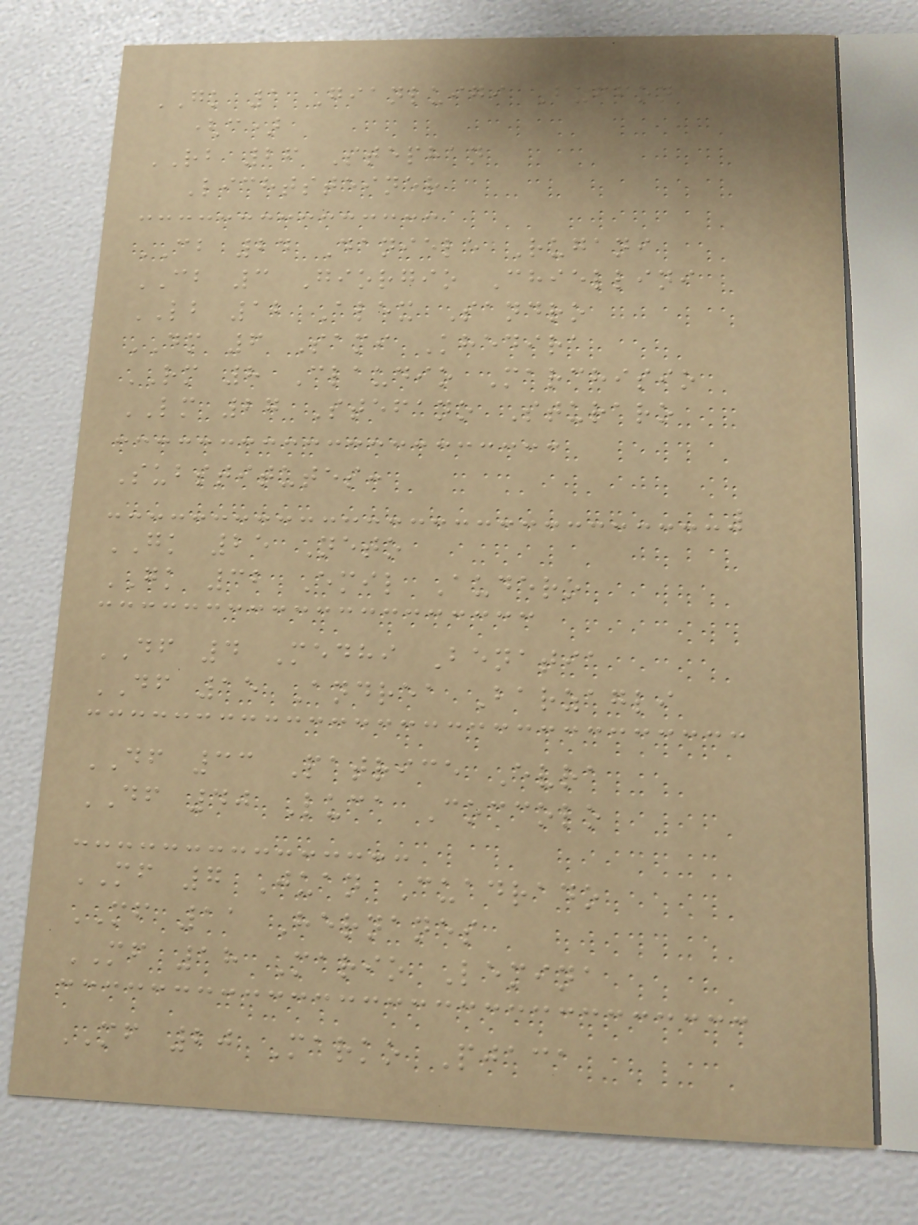GK 1 Gianluigi Buffon
(c)
RB 26 Stephan
Lichtsteiner
CB 24 Daniele Rugani
CB 3 Giorgio Chiellini
LB 12 Alex Sandro
DM 6 Sami Khedira
RM 8 Claudio Marchisio
LM 27 Stefano Sturaro
Substitutes:
GK 25 Neto
GK 32 Emil Audero
DF 4 Medhi Benatia
DF 15 Andrea Barzagli
DF 33 Patrice Evra
DF 40 Luca Coccolo
MF 7 Juan Cuadrado
MF 11 Hernanes
MF 18 Mario Lemina
MF 20 Marko Pjaca
